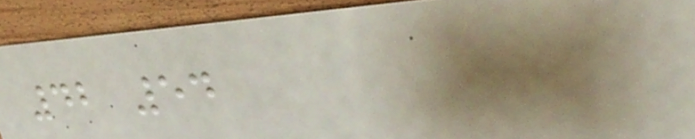42 54
